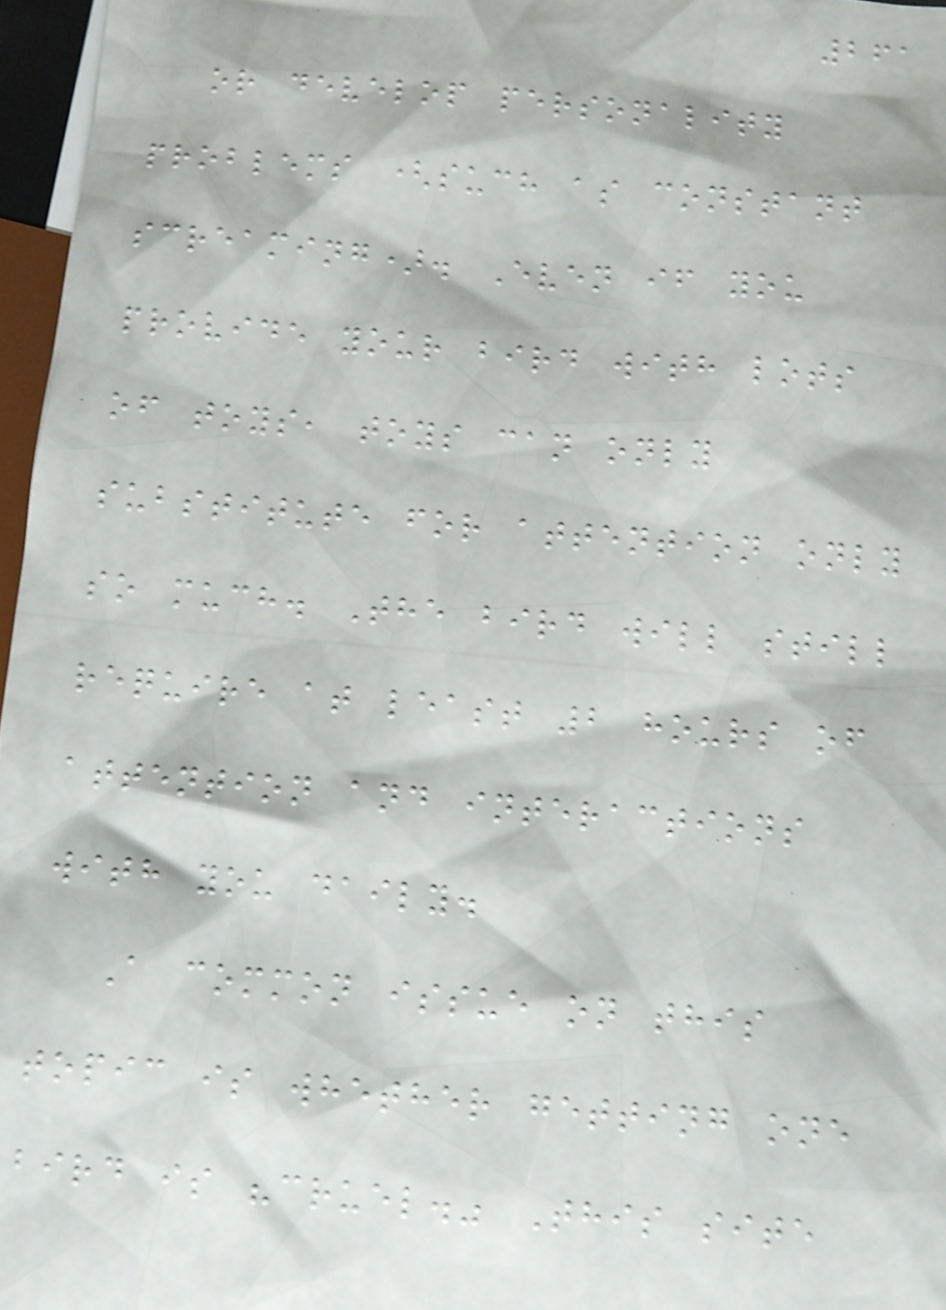261
or develop personality
problems (such as constant
screaming). Even if you
provide your bird with lots
of toys, toys can only
substitute for attention only
so much. The bird will still
require at least 2 hours of
attention and interactions
with you daily.
A common issue on this
topic is whether getting one
bird is "cruel." This site
